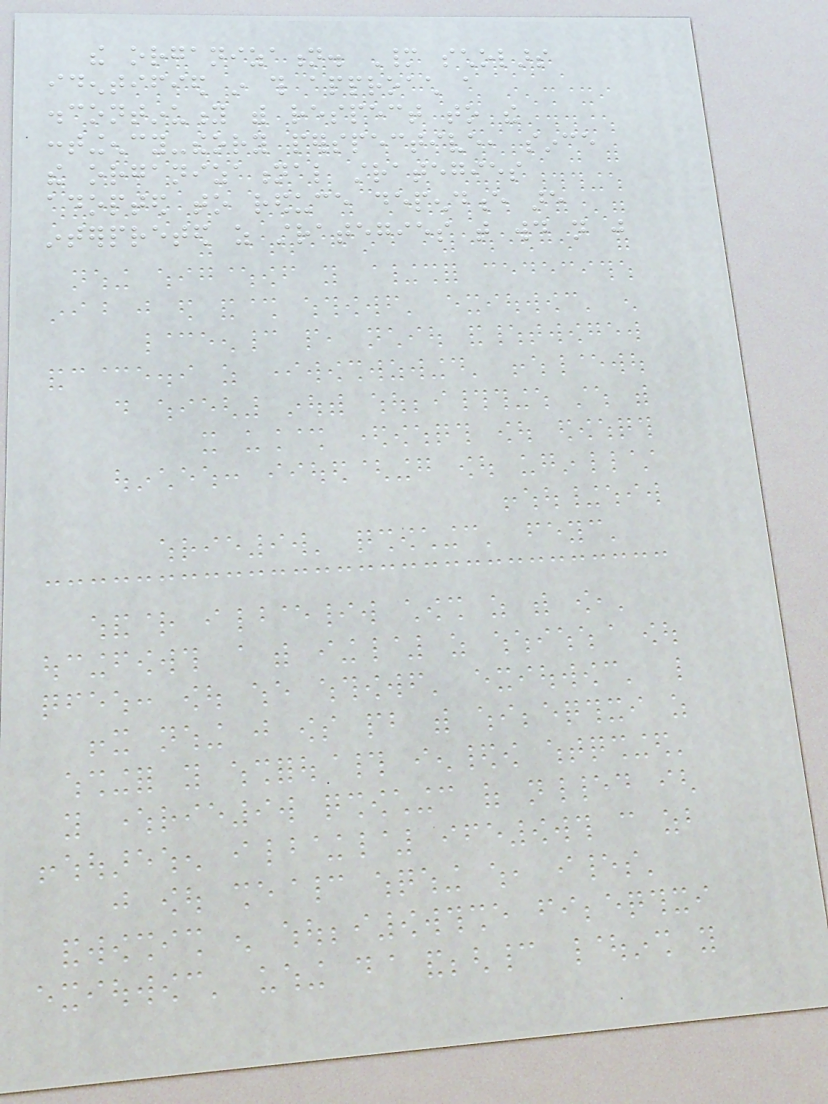the organization. Many scholars
identified in this approach a
discontinuity with respect to the
contingency-theory perspective, since
the organizational strategies
adopted to reduce dependence are
interpreted as strategies that would not just
